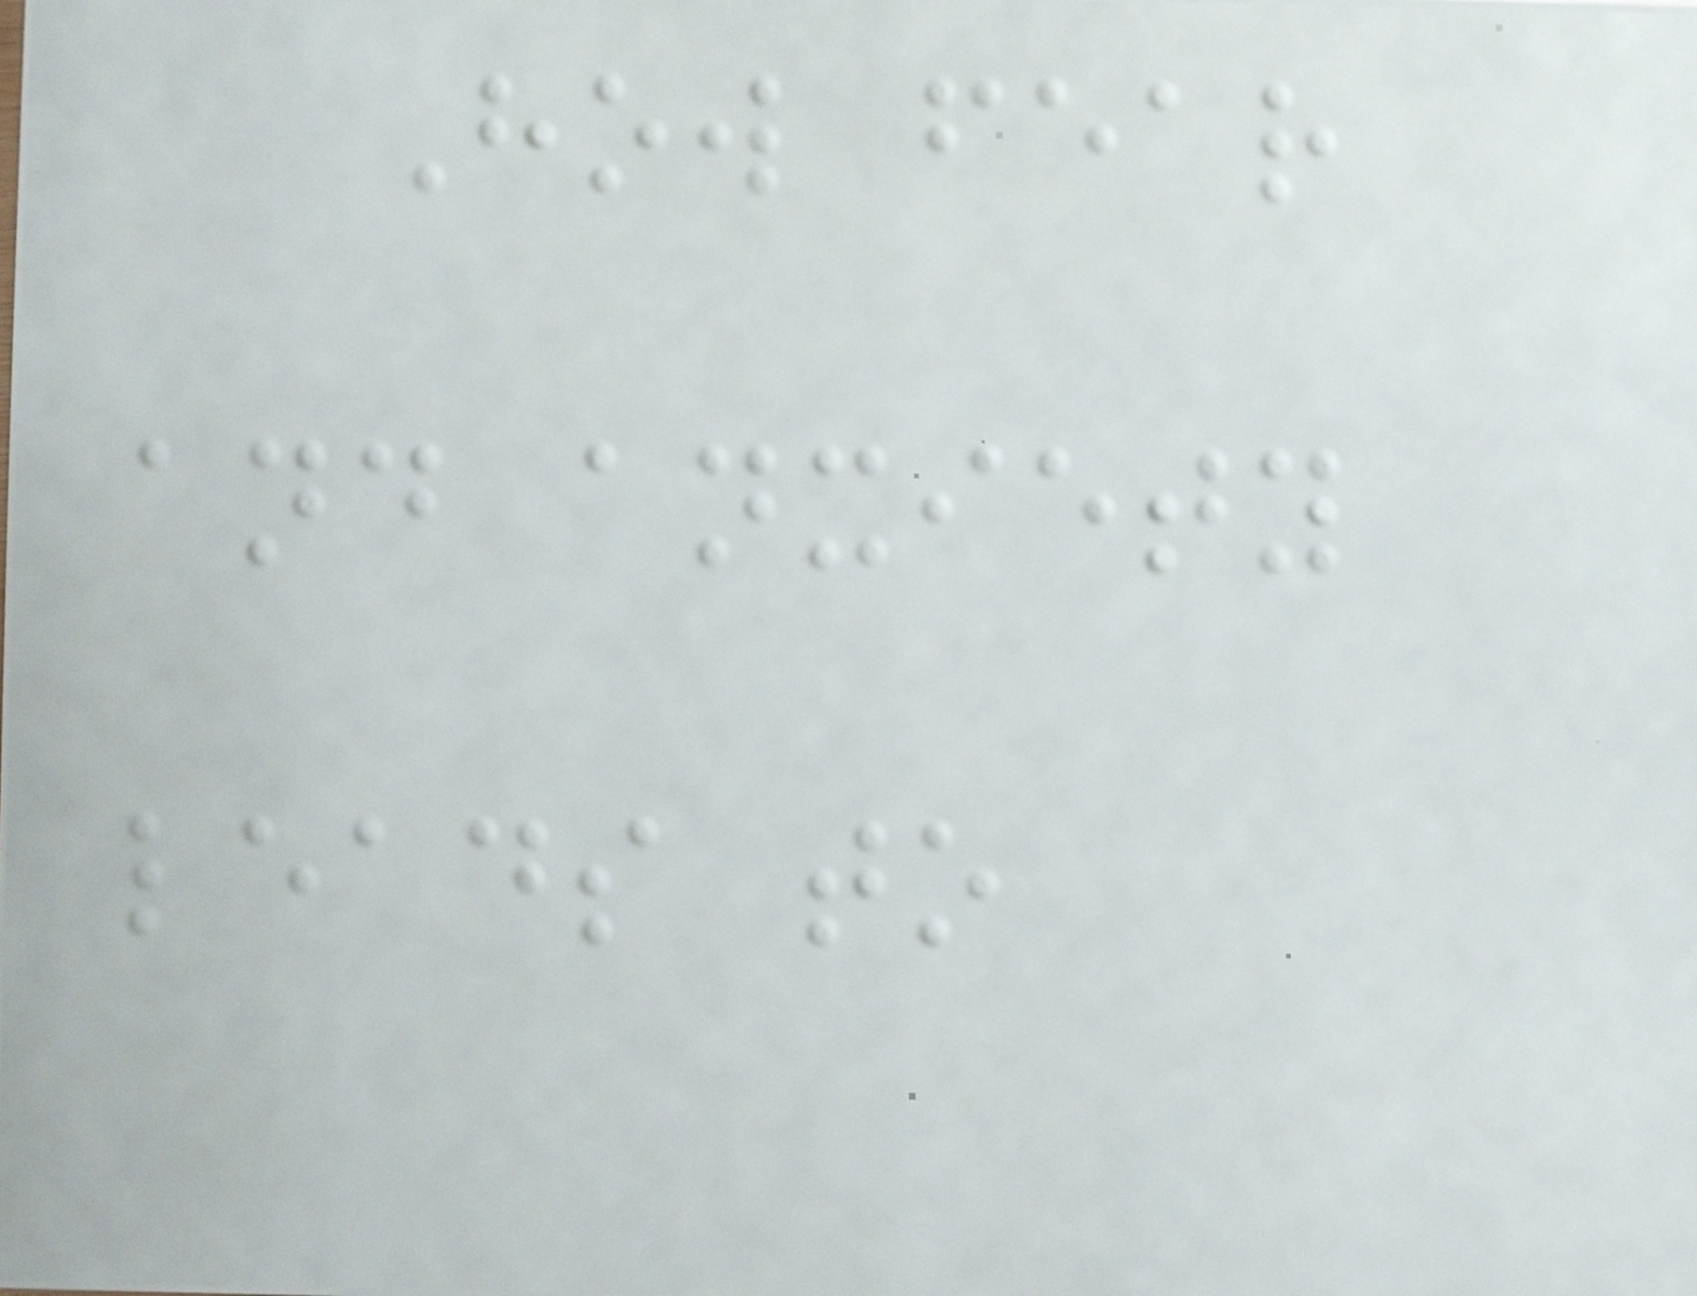How fear
and anxiety
leads to
